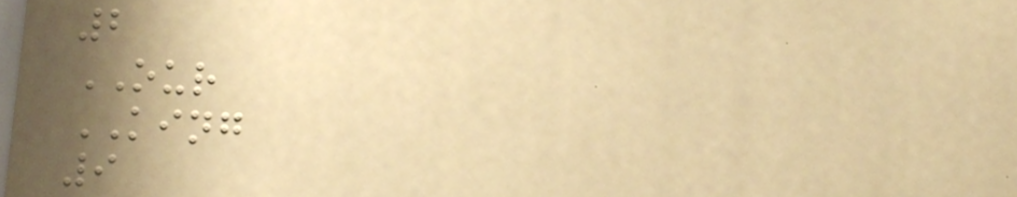2
OUR
KING
9
